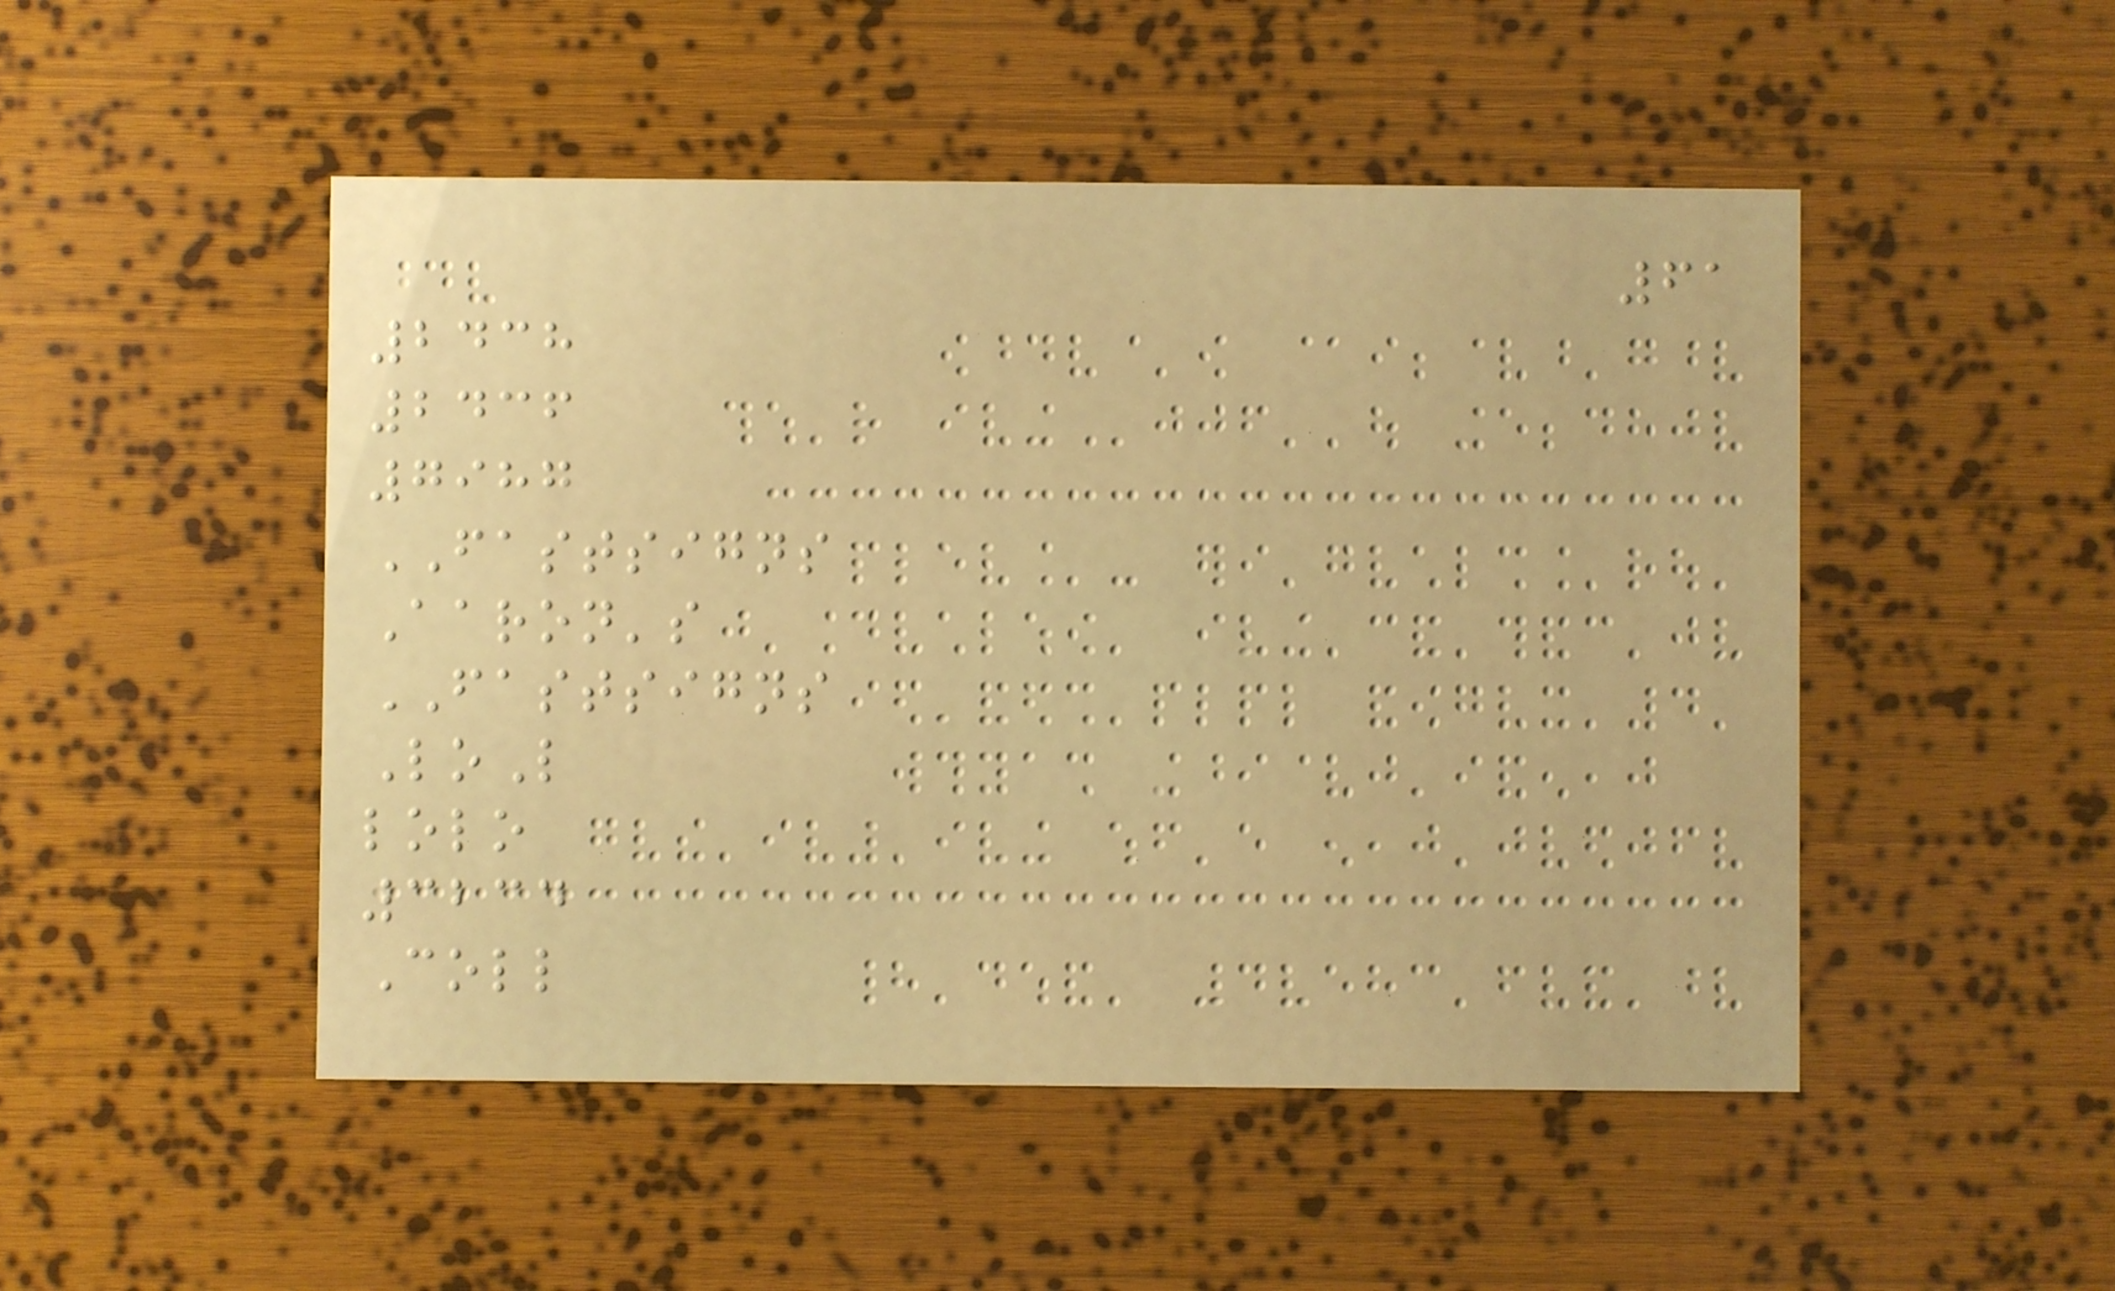61
2438
2436
7987
FASTSIGNS
Aaron's
FASTSIGNS
LoL
lolo
3234
Coll
